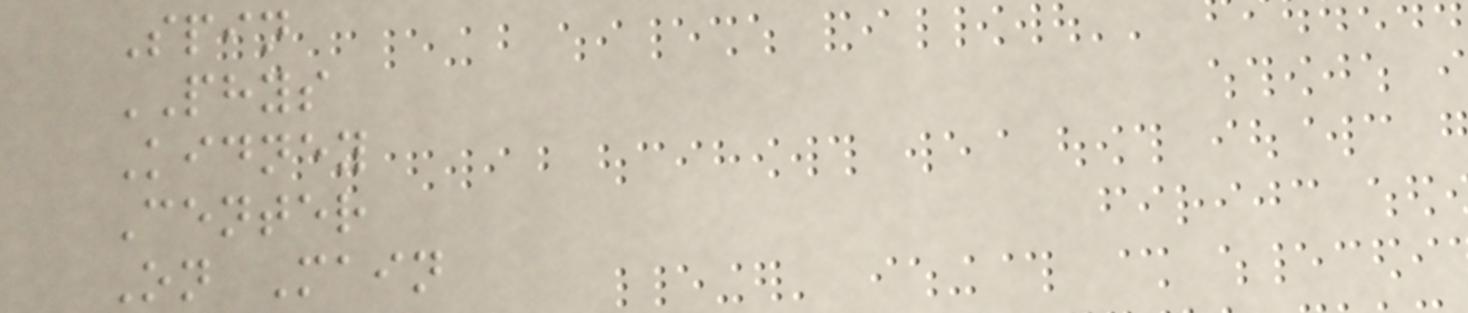Spin
PHYS
Kidney
Center
On Main
